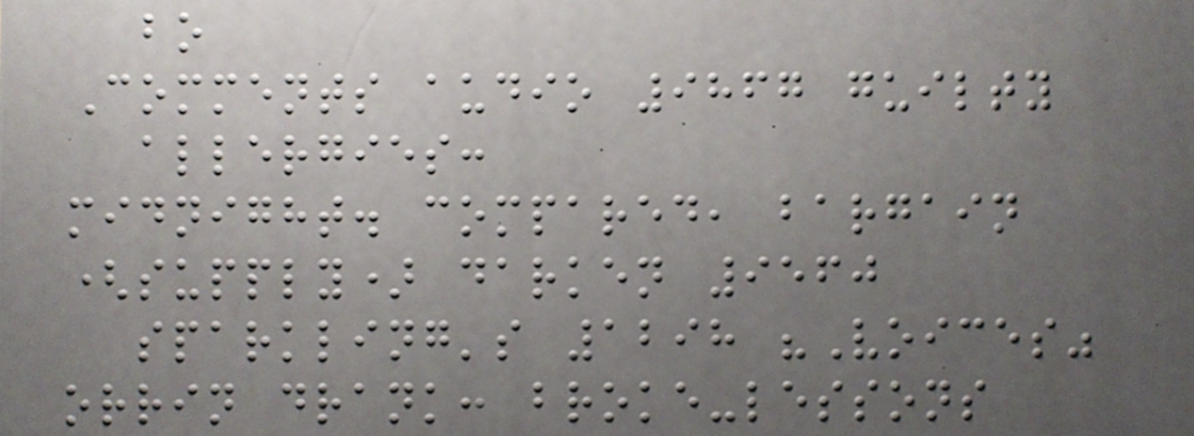bo
Comments audio 9867 guilty
allergies:
midnight. compared, bargain
(supply) darken 9560
sparkling's 1298 "Voices"
orrin drank: broke-lessons
